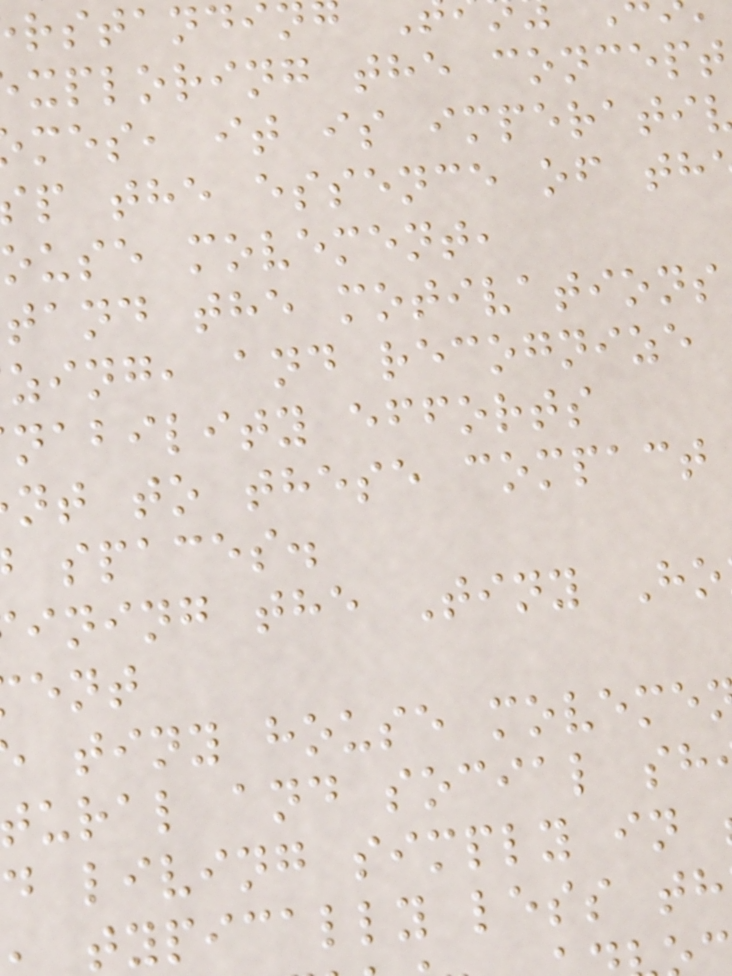xploring the concept
mes, it is imperati
p the essence of th
ouse movement,
tand the motivations
zing, and recognize
nability efforts
nt to these compact
spaces.
ining the Tiny Ho
tiny house moveme
ural and social sh
d living simply in
typically less th
